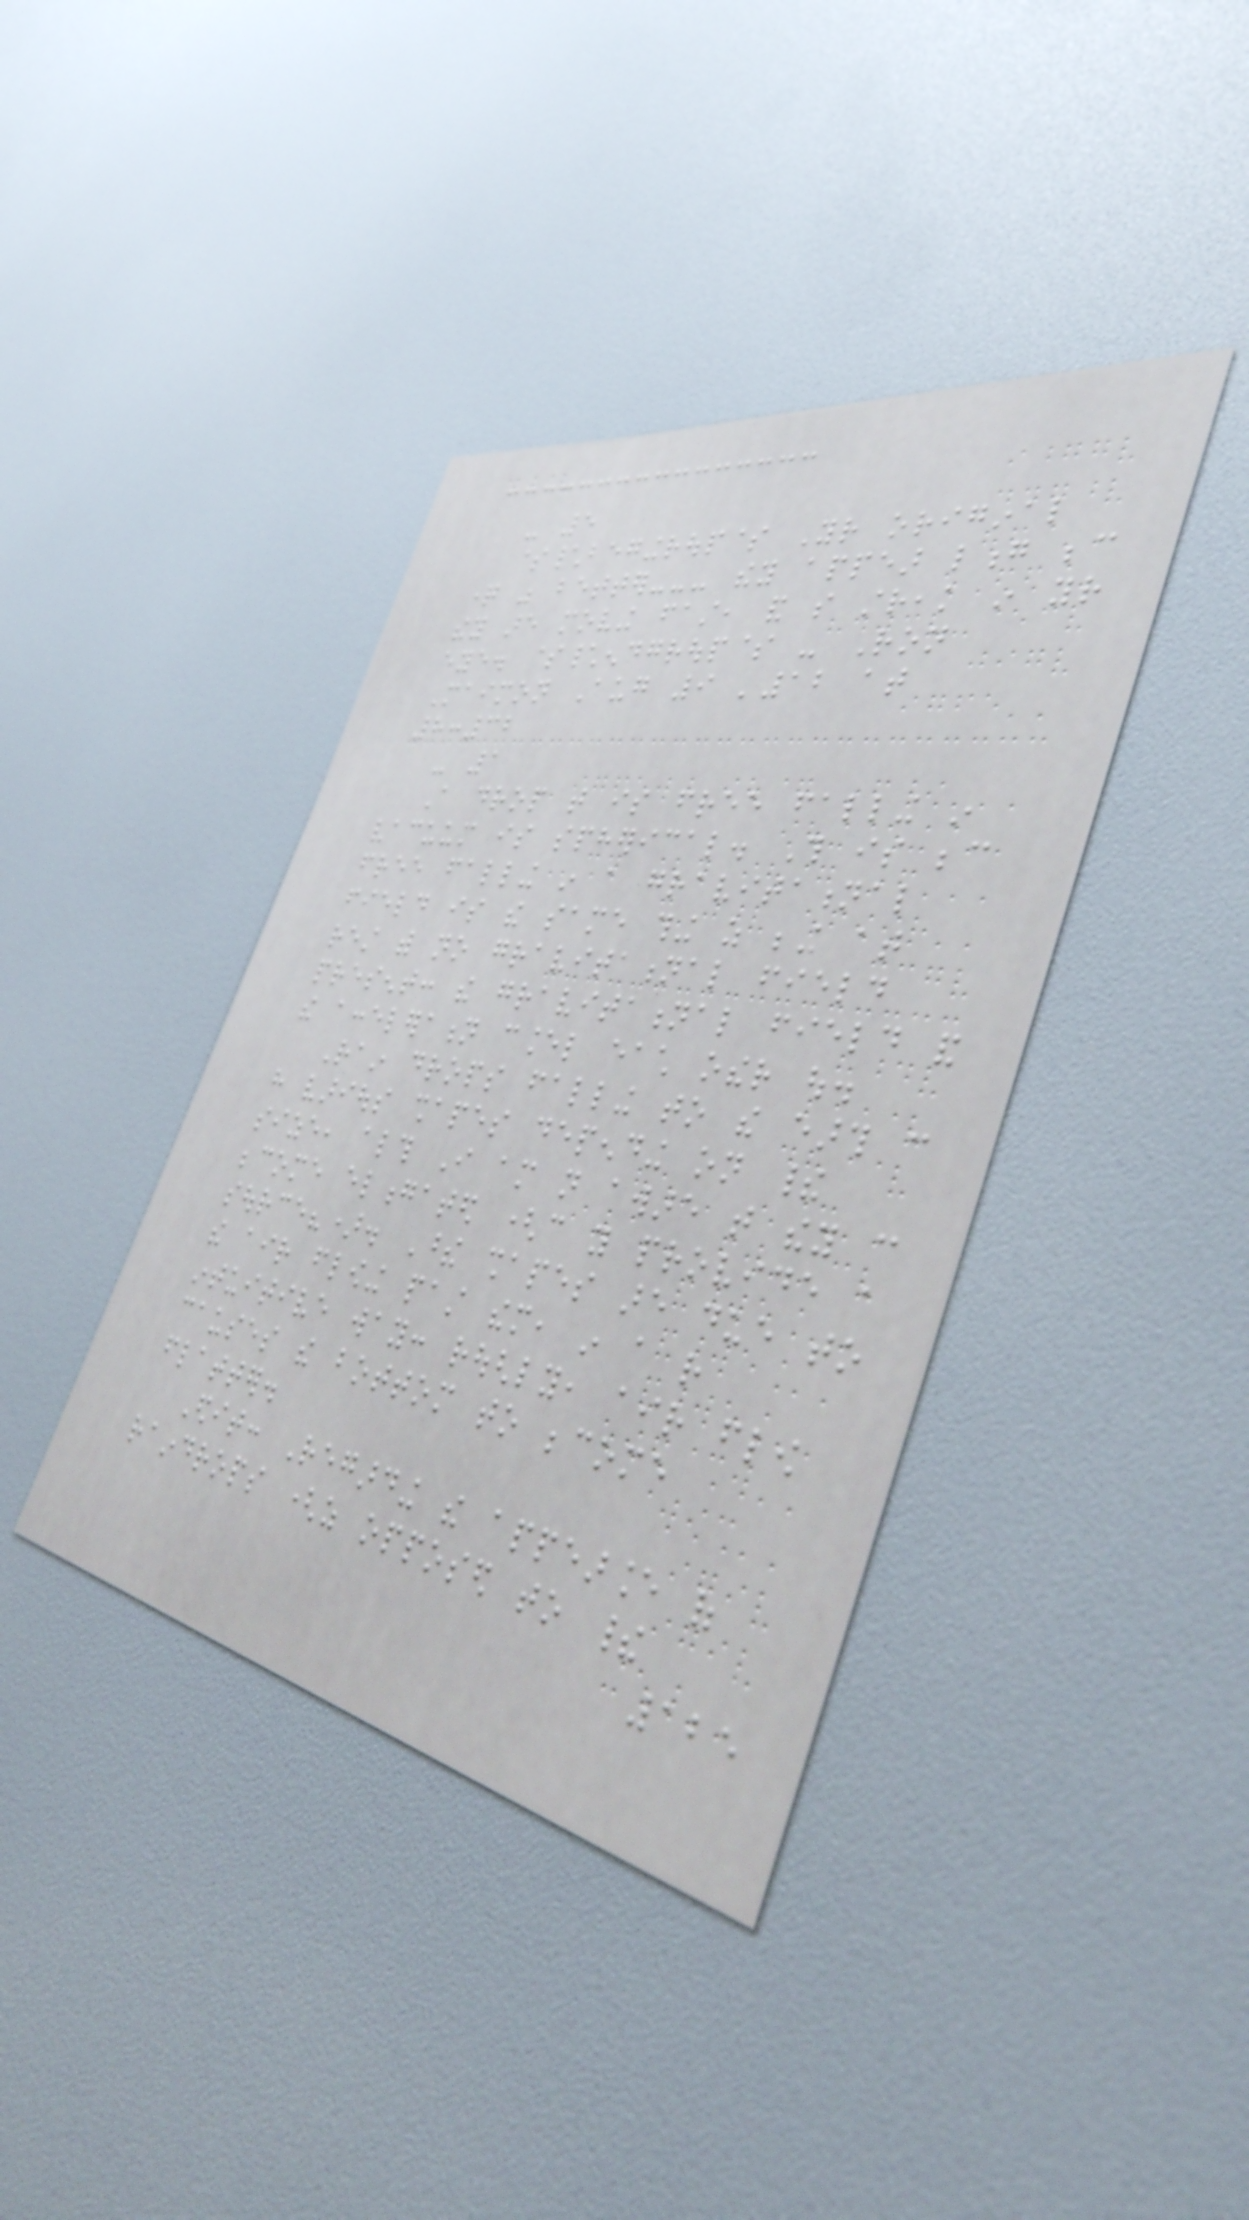- 5
$\begingroup$ Your original
question was better--- they appear long because
they are moving fast, and so streak in your
eye. $\endgroup$ - Ron
Maimon Aug 9 '12 at
8:32
- 1
A drop that is free falling in
vacuum is spherical. This is because
free falling in a gravitational
field is the same thing as being at
rest with no gravitational field
present: the gravitational field and
the acceleration cancel each other out.
Rain drops falling to the earth can
have various shapes depending on their
size, although I am not aware that they can
become elongated (can you provide a
source?). These shapes are due to
the air flowing past them, in a rather
intuitive way: roughly, air flow
causes the bottom to become
flatter.
Edit: Regarding the appearance of
raindrops (as opposed to their
125
